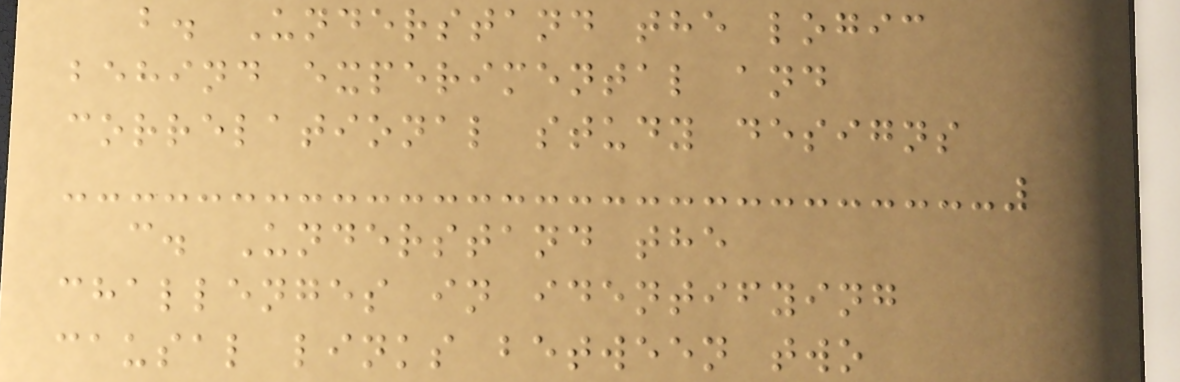b. Understand the logic
behind experimental and
correlational study designs
c. Understand the
challenges in identifying
causal links between two
